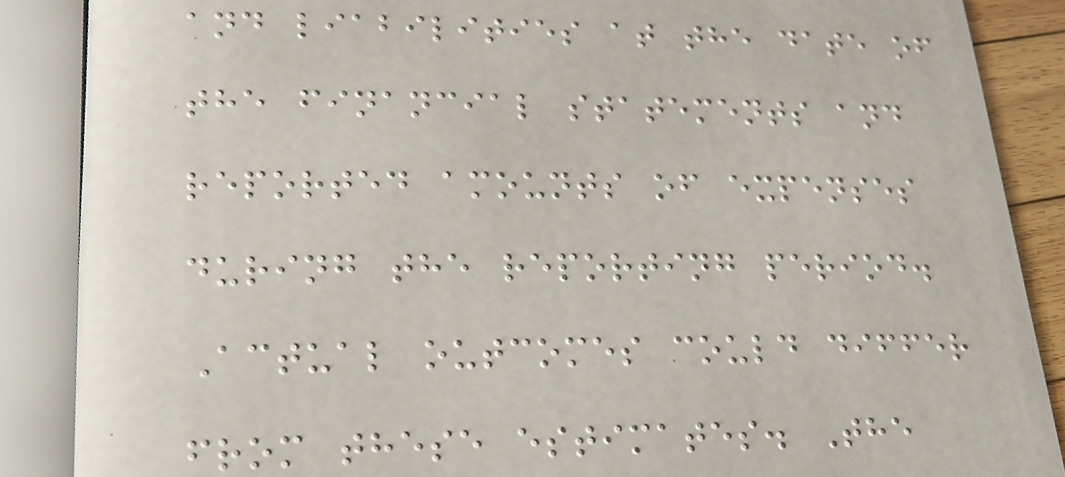and liabilities at the date of
the financial statements and
reported amounts of expenses
during the reporting period.
Actual outcomes could differ
from these estimates. The
